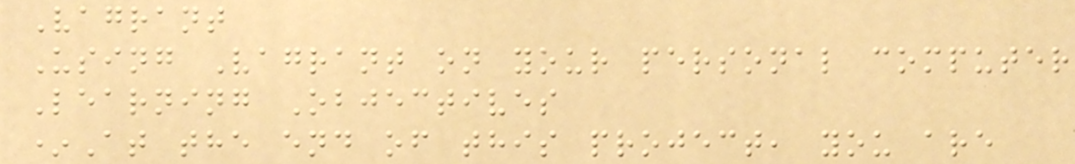Vagrant
Using Vagrant on your personal computer
Learning Objectives
*At the end of this project, you are
